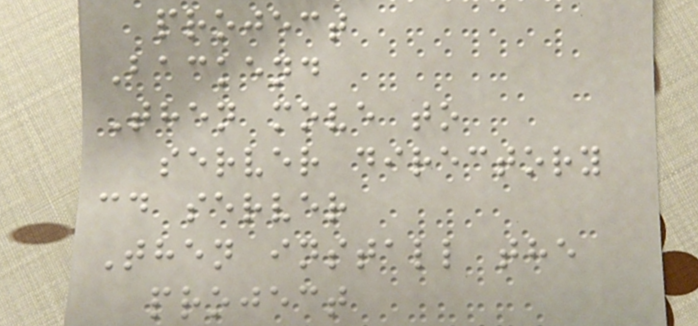project
Backend
Then move to
server directory
cd server
Then install the
project
